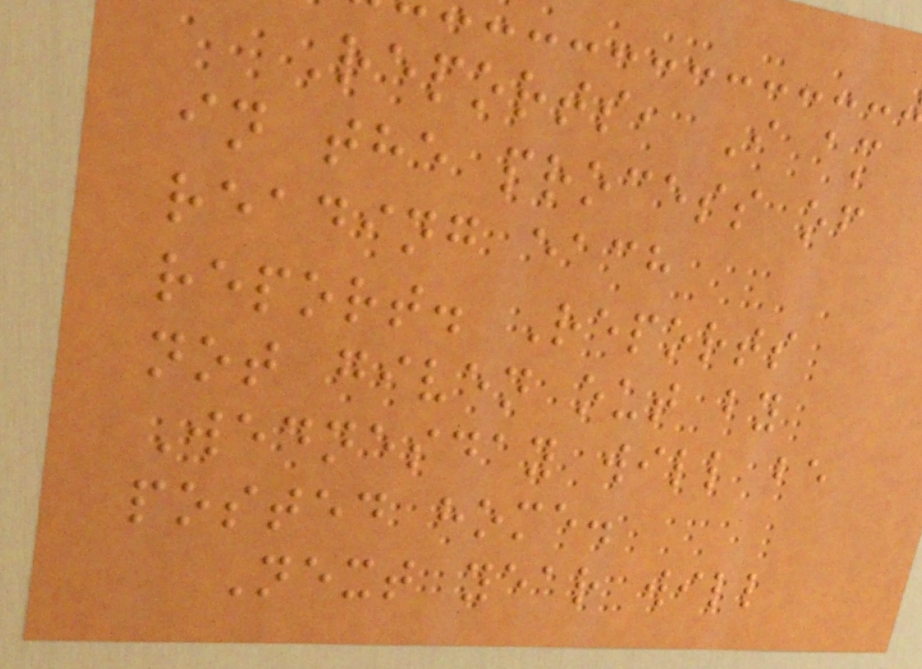Reports, I am
in the process of
reading each
report. Reports
not given out by
Wednesday will be
posted home.
Next year will
